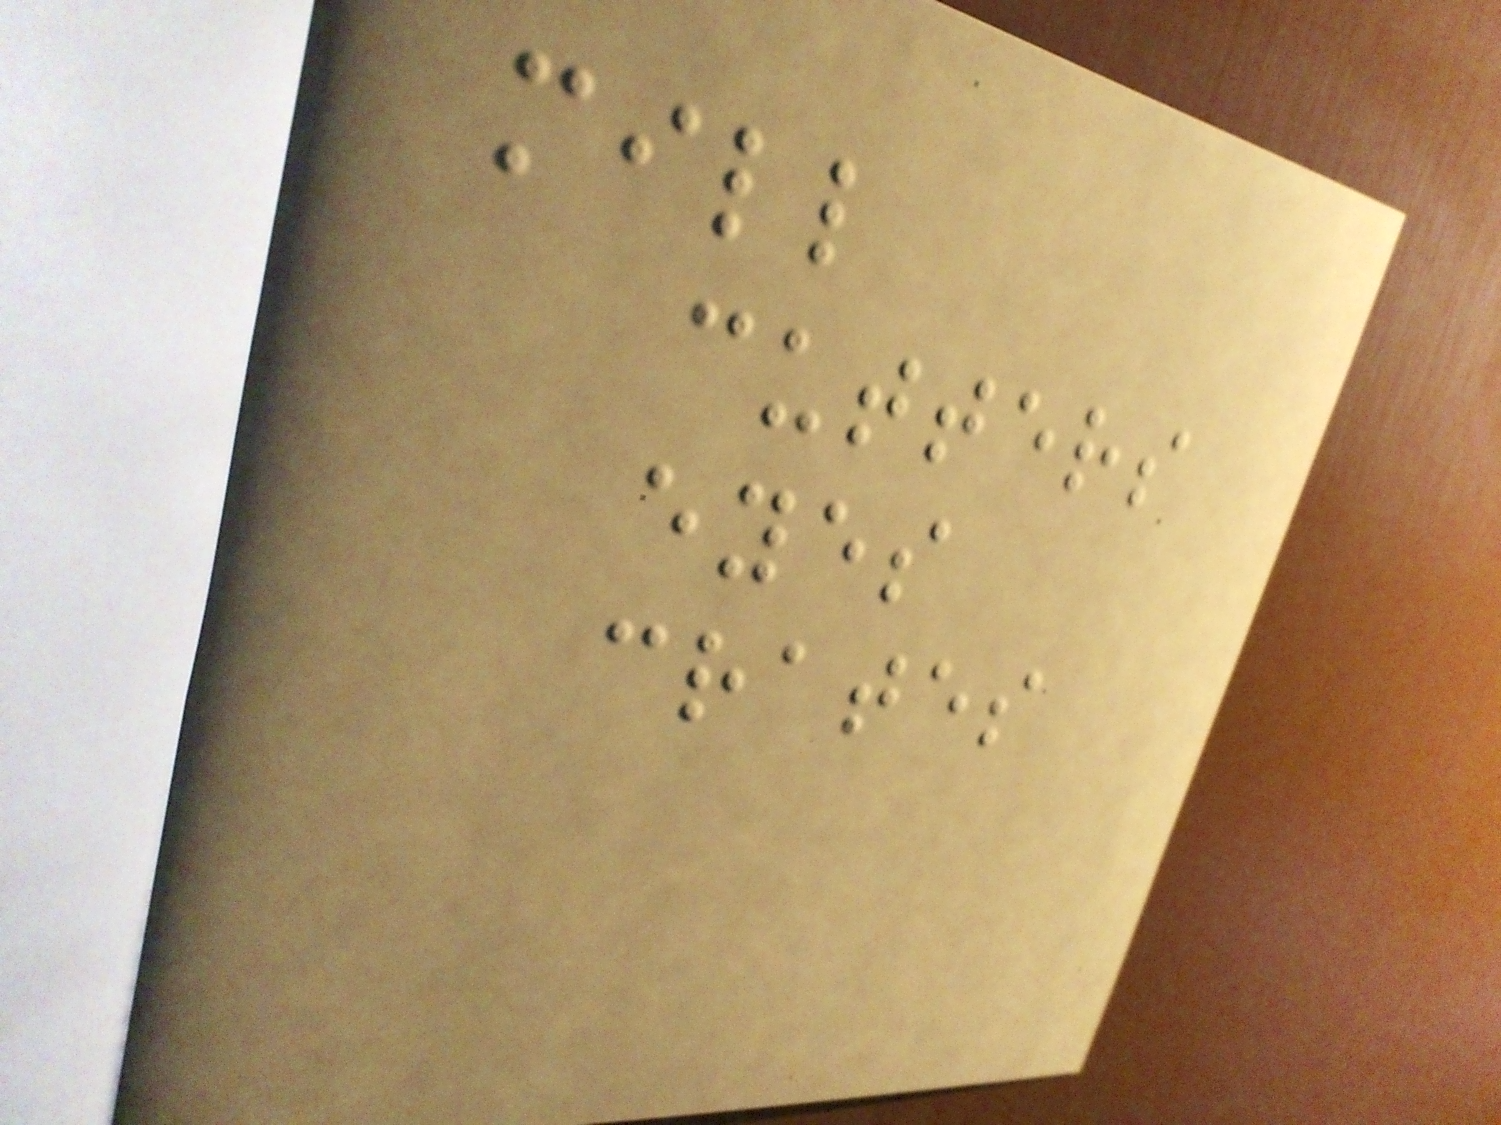mill
cutters
eyes
crates
